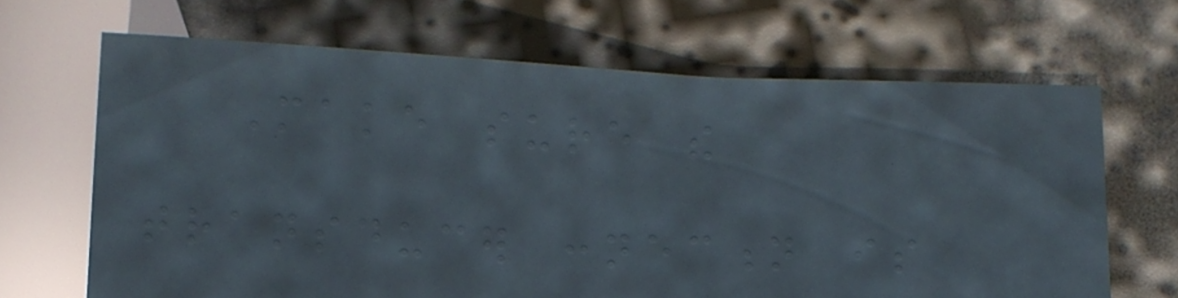Make sure the
transducer connection is
